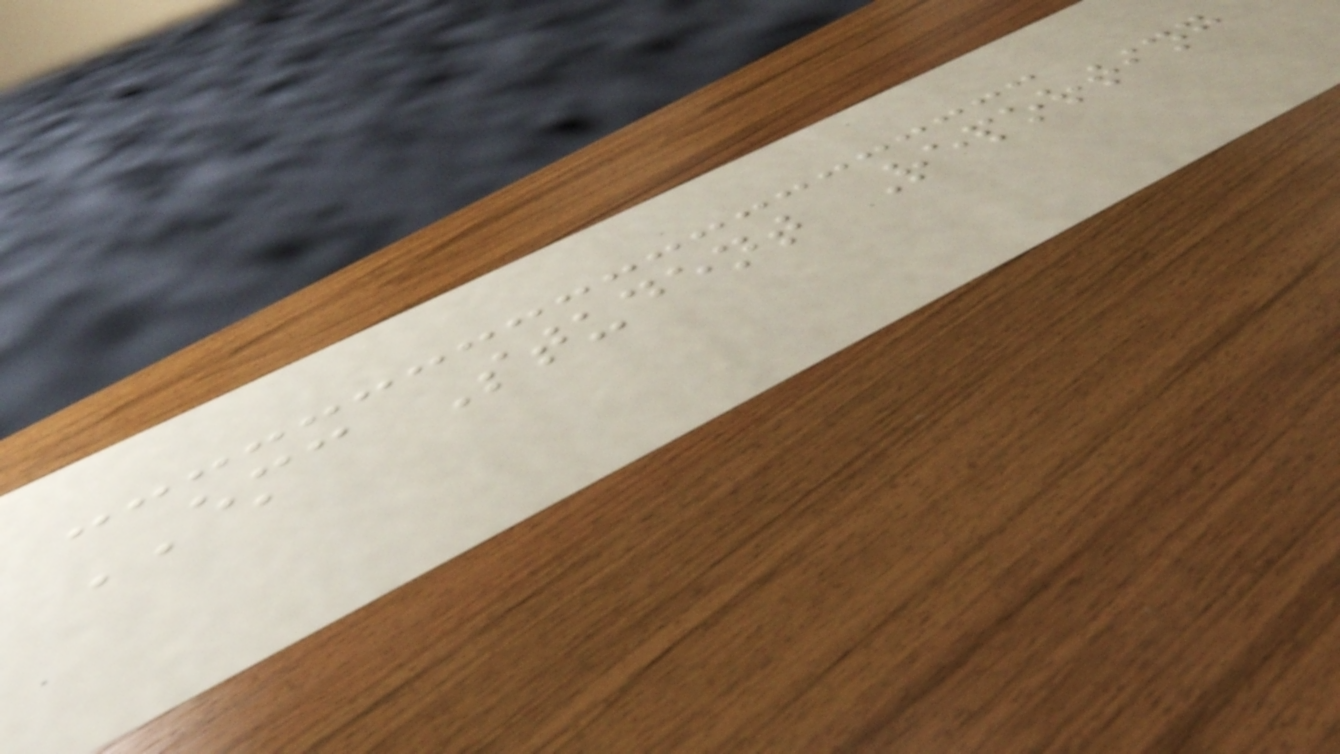EMC Student Reporting
